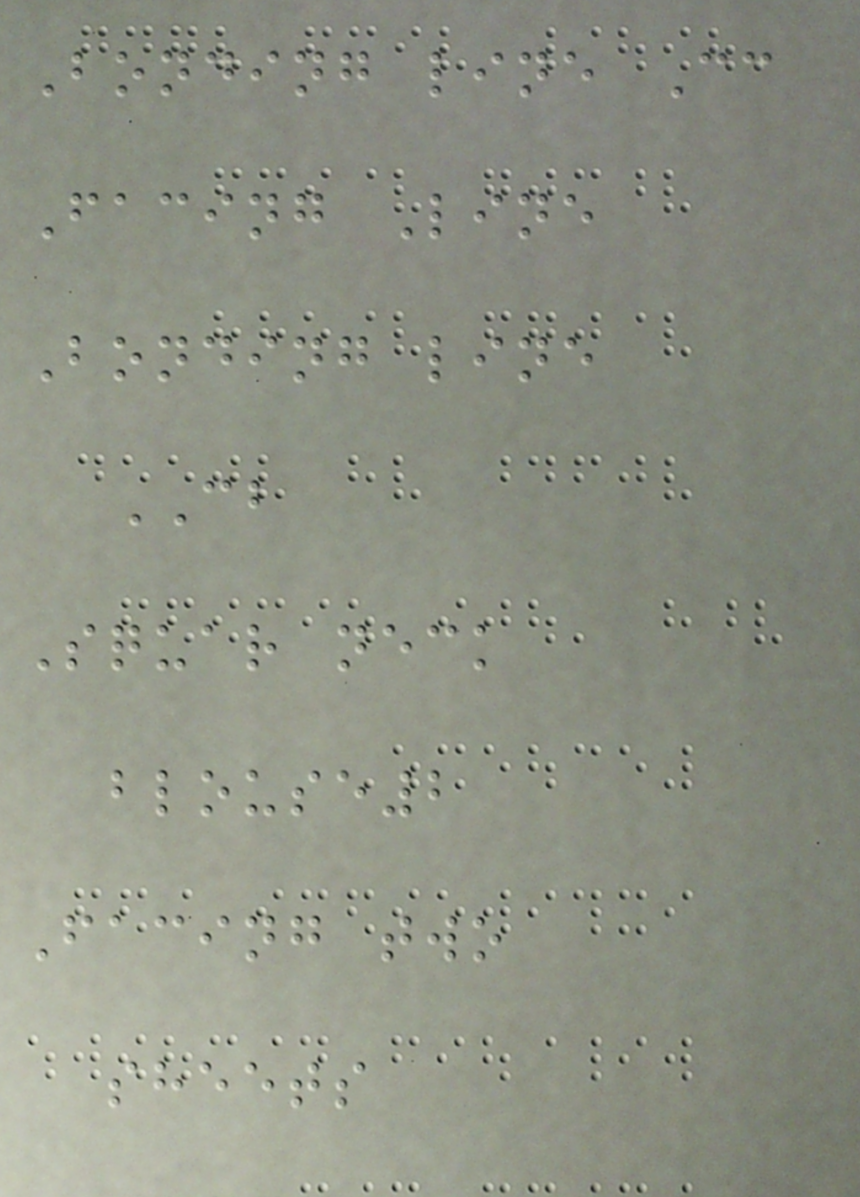Bonding line Cc
Facing Line
Bonding line
CB
Squar neck
blouse2
Facing two
sheets
